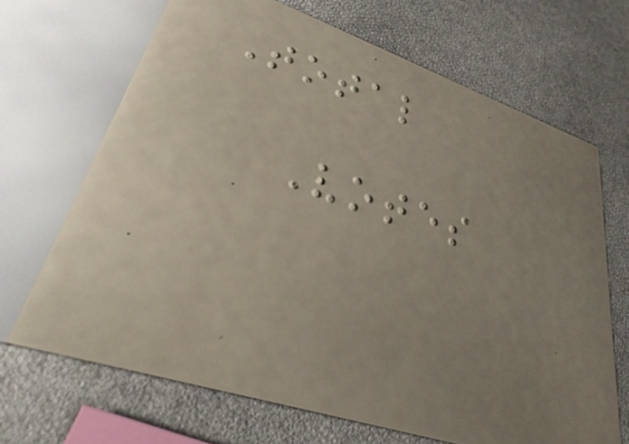Total
Votes
